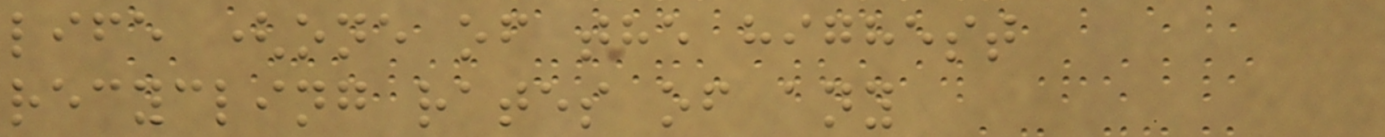life (one of the highest
recycling rates of any
